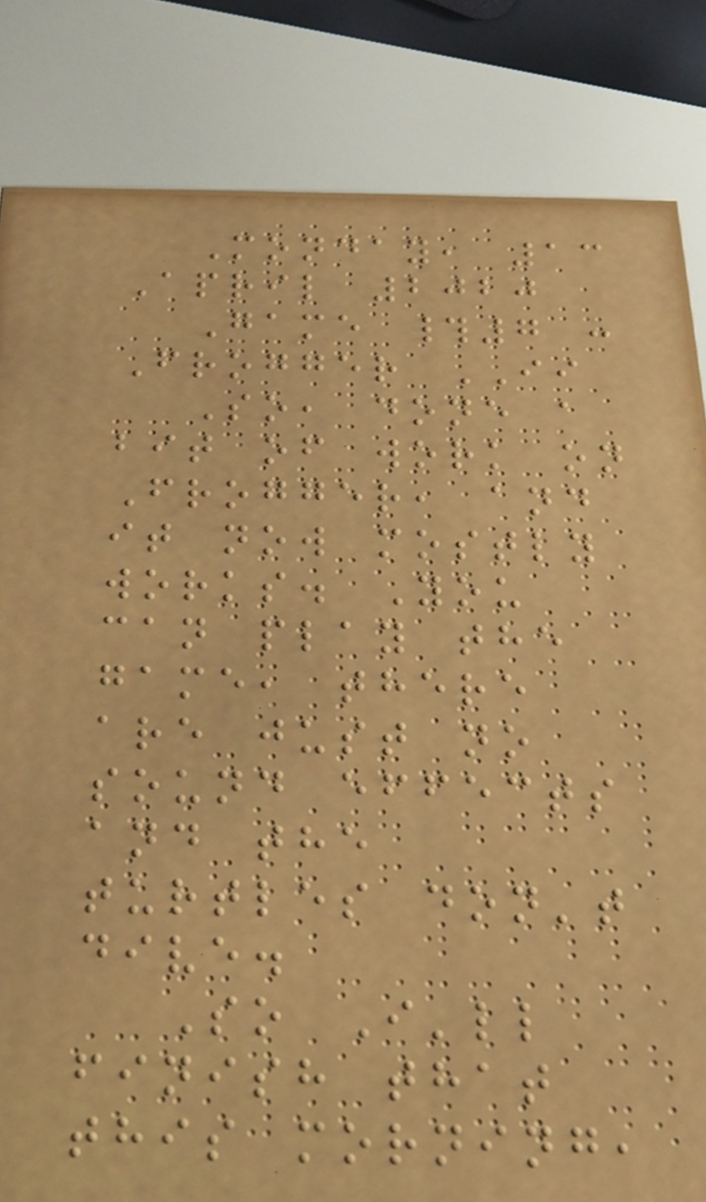Monday, 13
April 2020
Game #7 :
Frogger II
So, done a
bit of work on
Frogger, and
it now mostly
works. You
can play the
game, there
are just no
sound effects
and the
turtles don't
dive.
So I'll
finish that
this morning,
